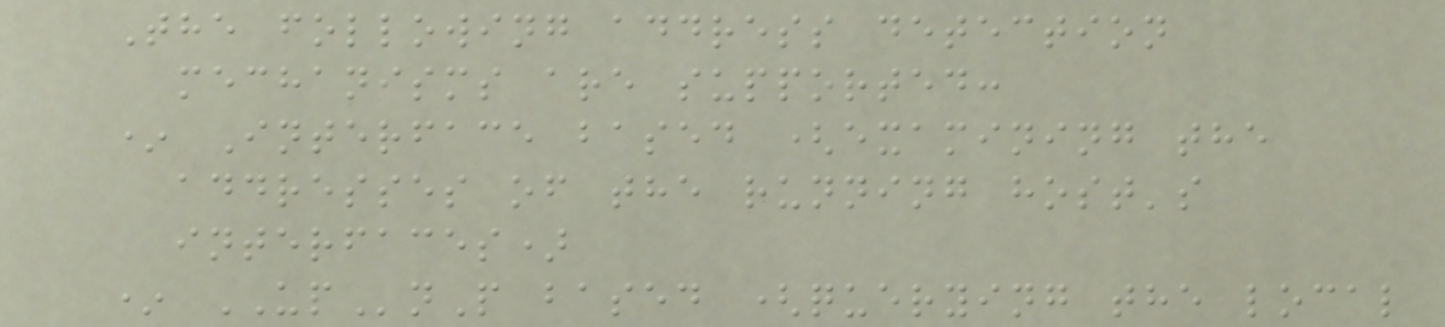The following address detection
mechanisms are supported:
* Interface based (examining the
addresses of the running host's
interfaces)
* UPnP based (querying the local
